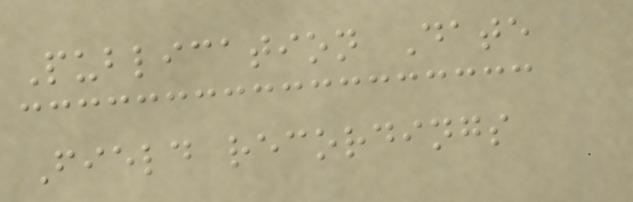Publication Date
Field recordings
